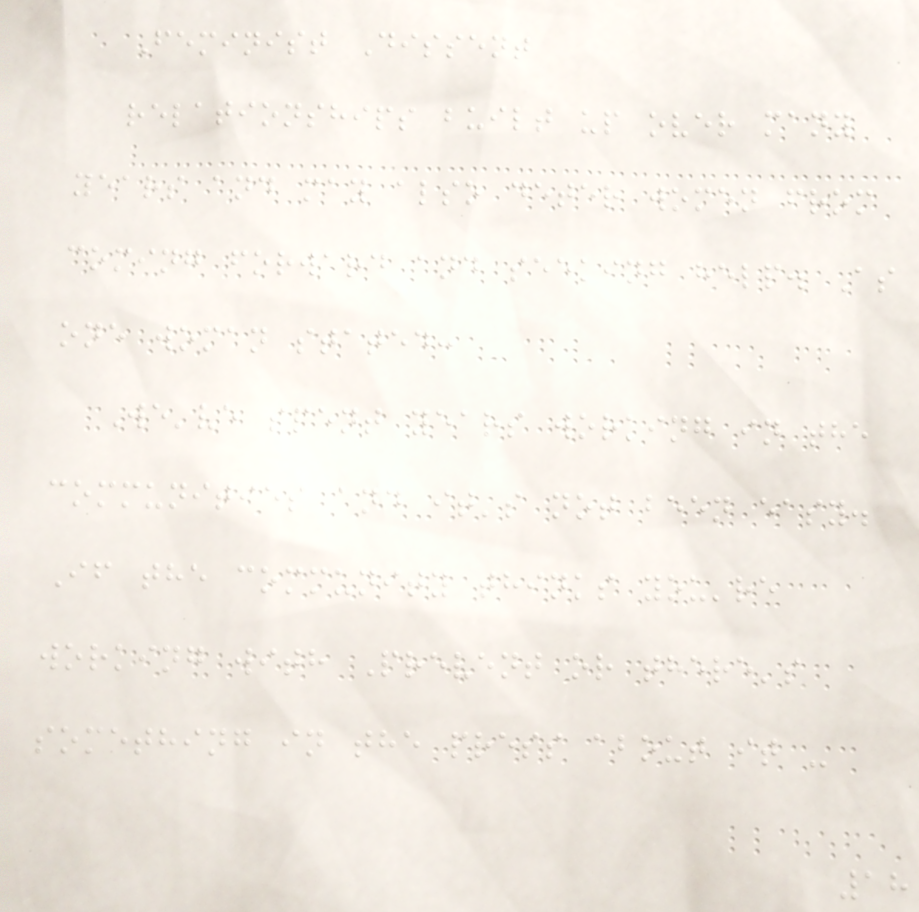Feminist Dissent
relationships built up over many
years and may also deter women from
coming forward and seeking help. As
one woman stated:
We've spent years working in the
communities and it's not been easy.
If the community thinks you're
working with Prevent or there's
something in the press about it -
18
